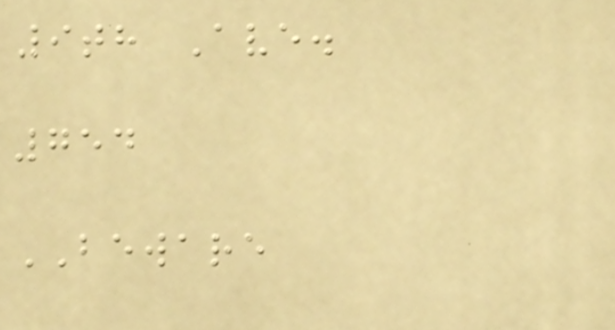9th Ave.
754
BEWARE
